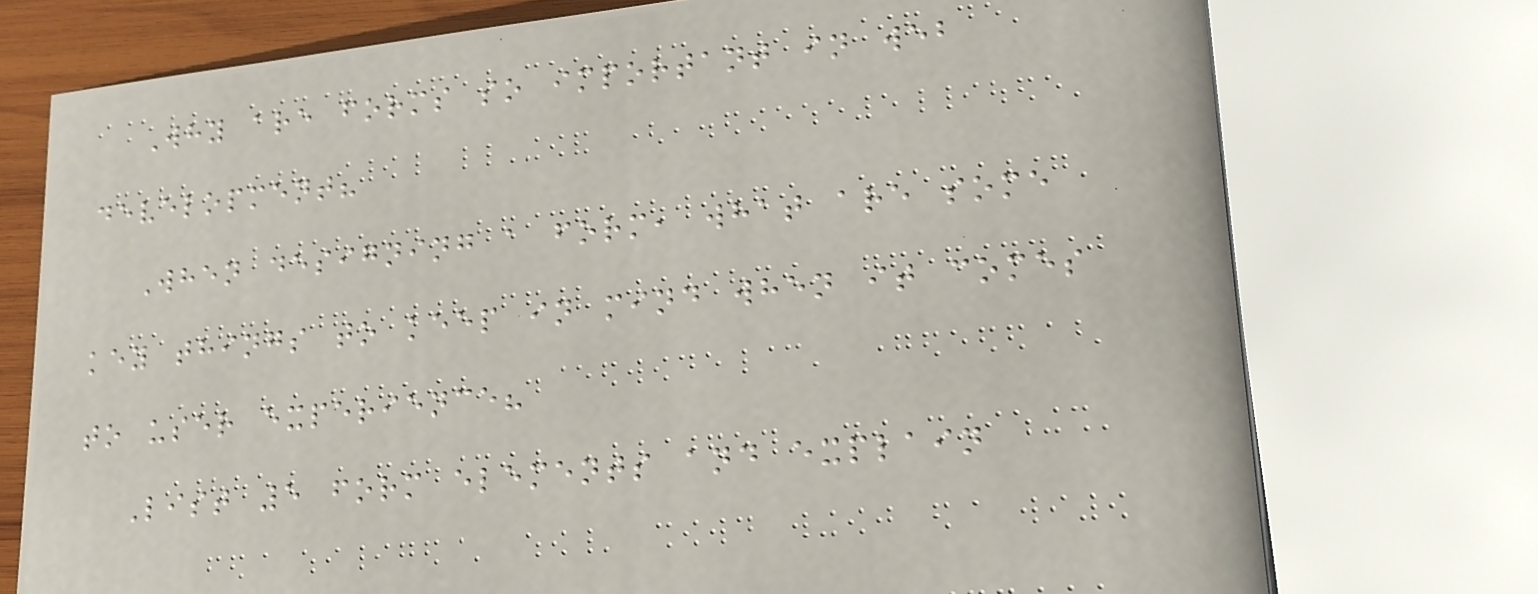Why are forms so important in web
development?
When designing a form, what are some
key things to keep in mind when it comes
to user experience?
List 5 form elements and explain
